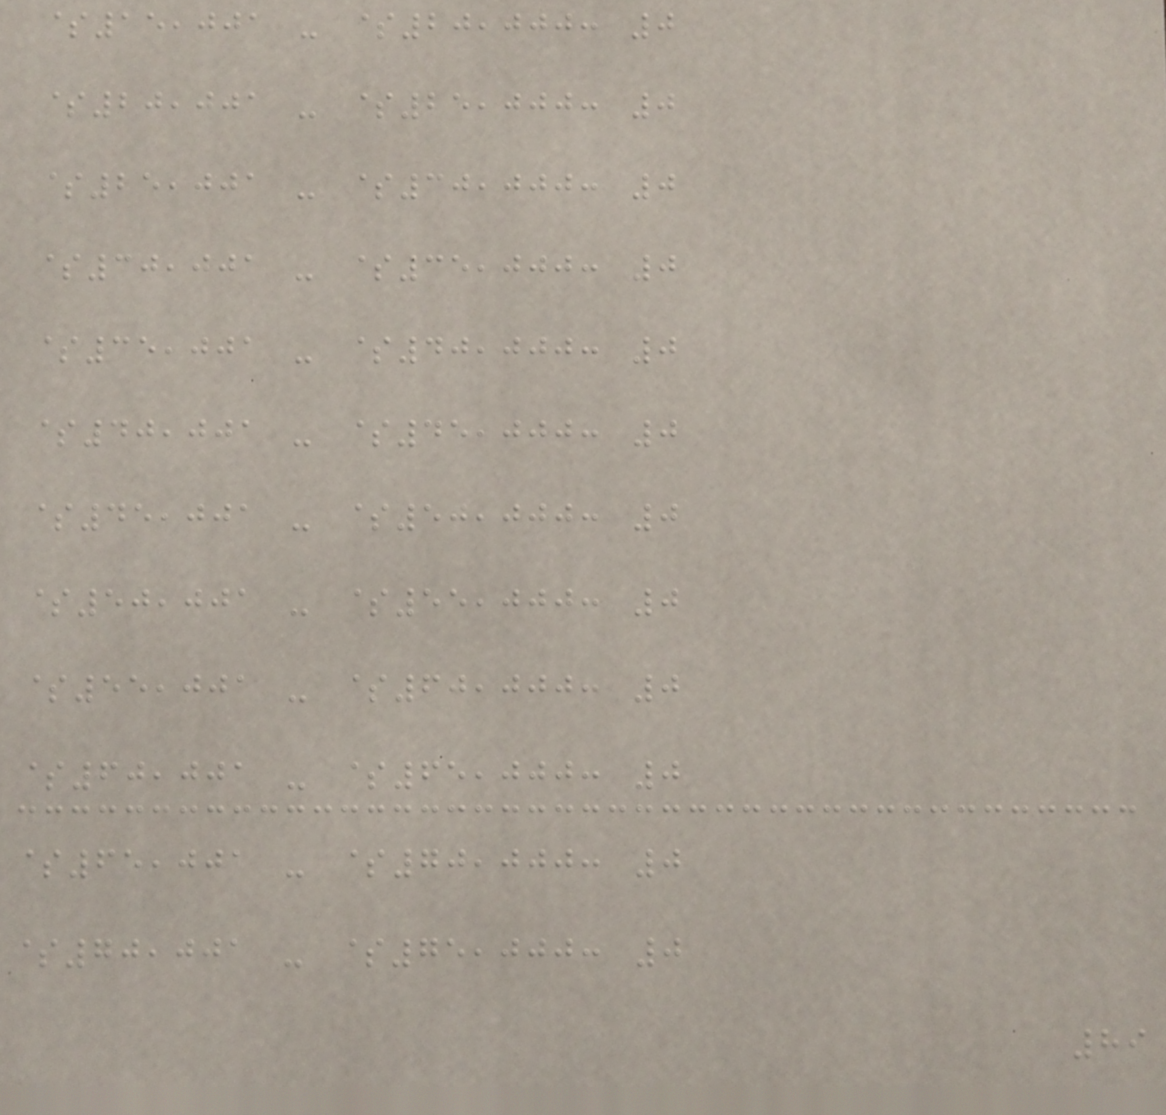$15,001 - $20,000: 0
$20,001 - $25,000: 0
$25,001 - $30,000: 0
$30,001 - $35,000: 0
$35,001 - $40,000: 0
$40,001 - $45,000: 0
$45,001 - $50,000: 0
$50,001 - $55,000: 0
$55,001 - $60,000: 0
$60,001 - $65,000: 0
$65,001 - $70,000: 0
$70,001 - $75,000: 0
89
